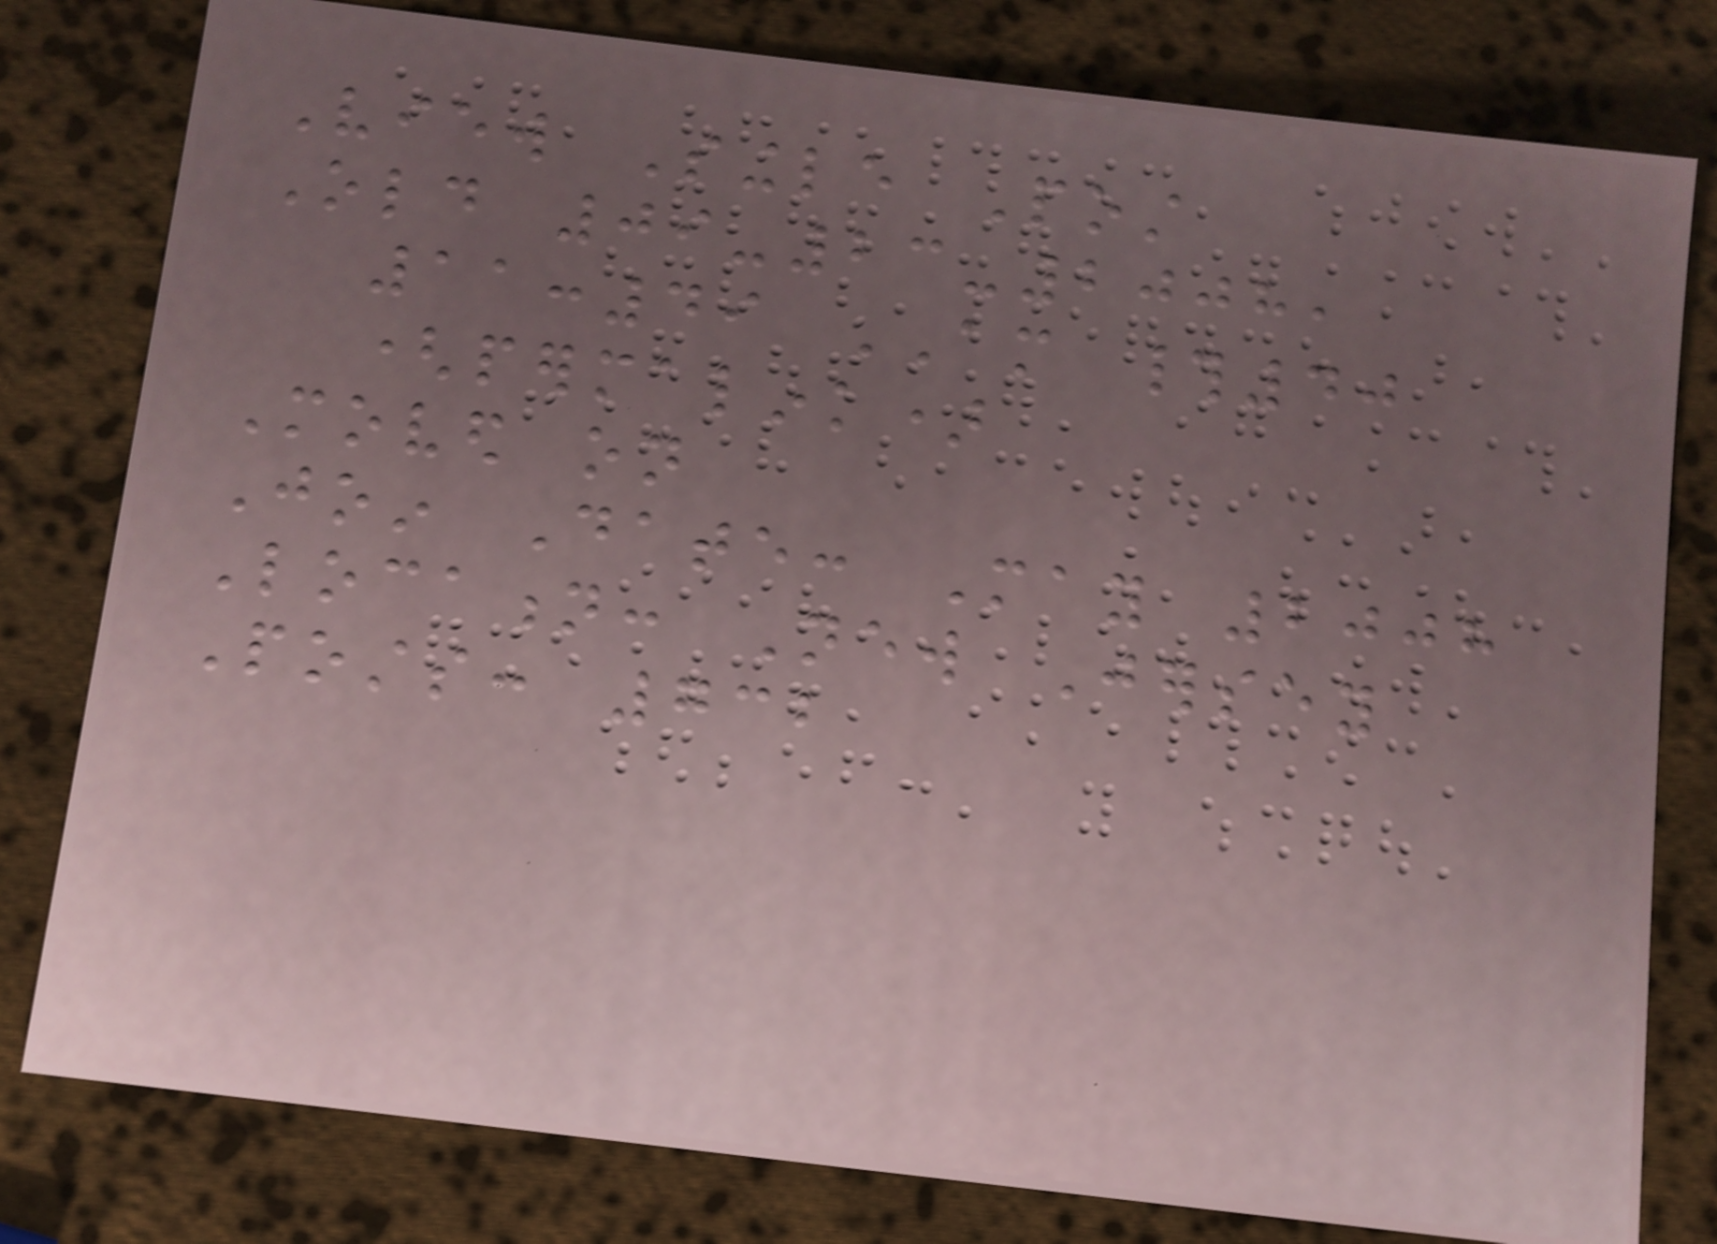View Single Post
Old 09-23-2008,
11:49 AM #40
(permalink)
Moved on
Join Date: May 2008
Location: New Jersey
Posts: 732
